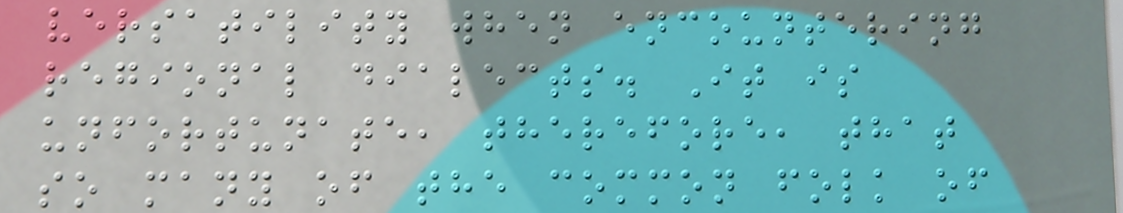versatility when encountering
regional dialects. It is
unfortunate, therefore, that
so many of the common folk of
